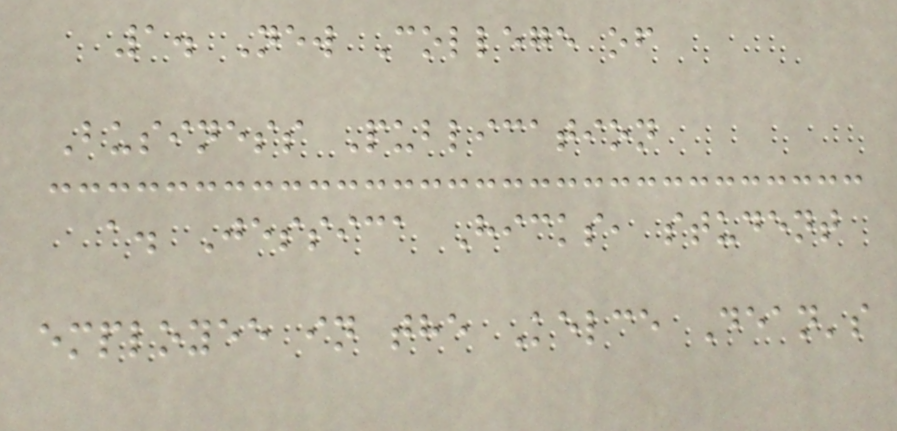1. New College of
Business Publication
a. Jessica Hicks, student
employee in the Kelce Dean's
